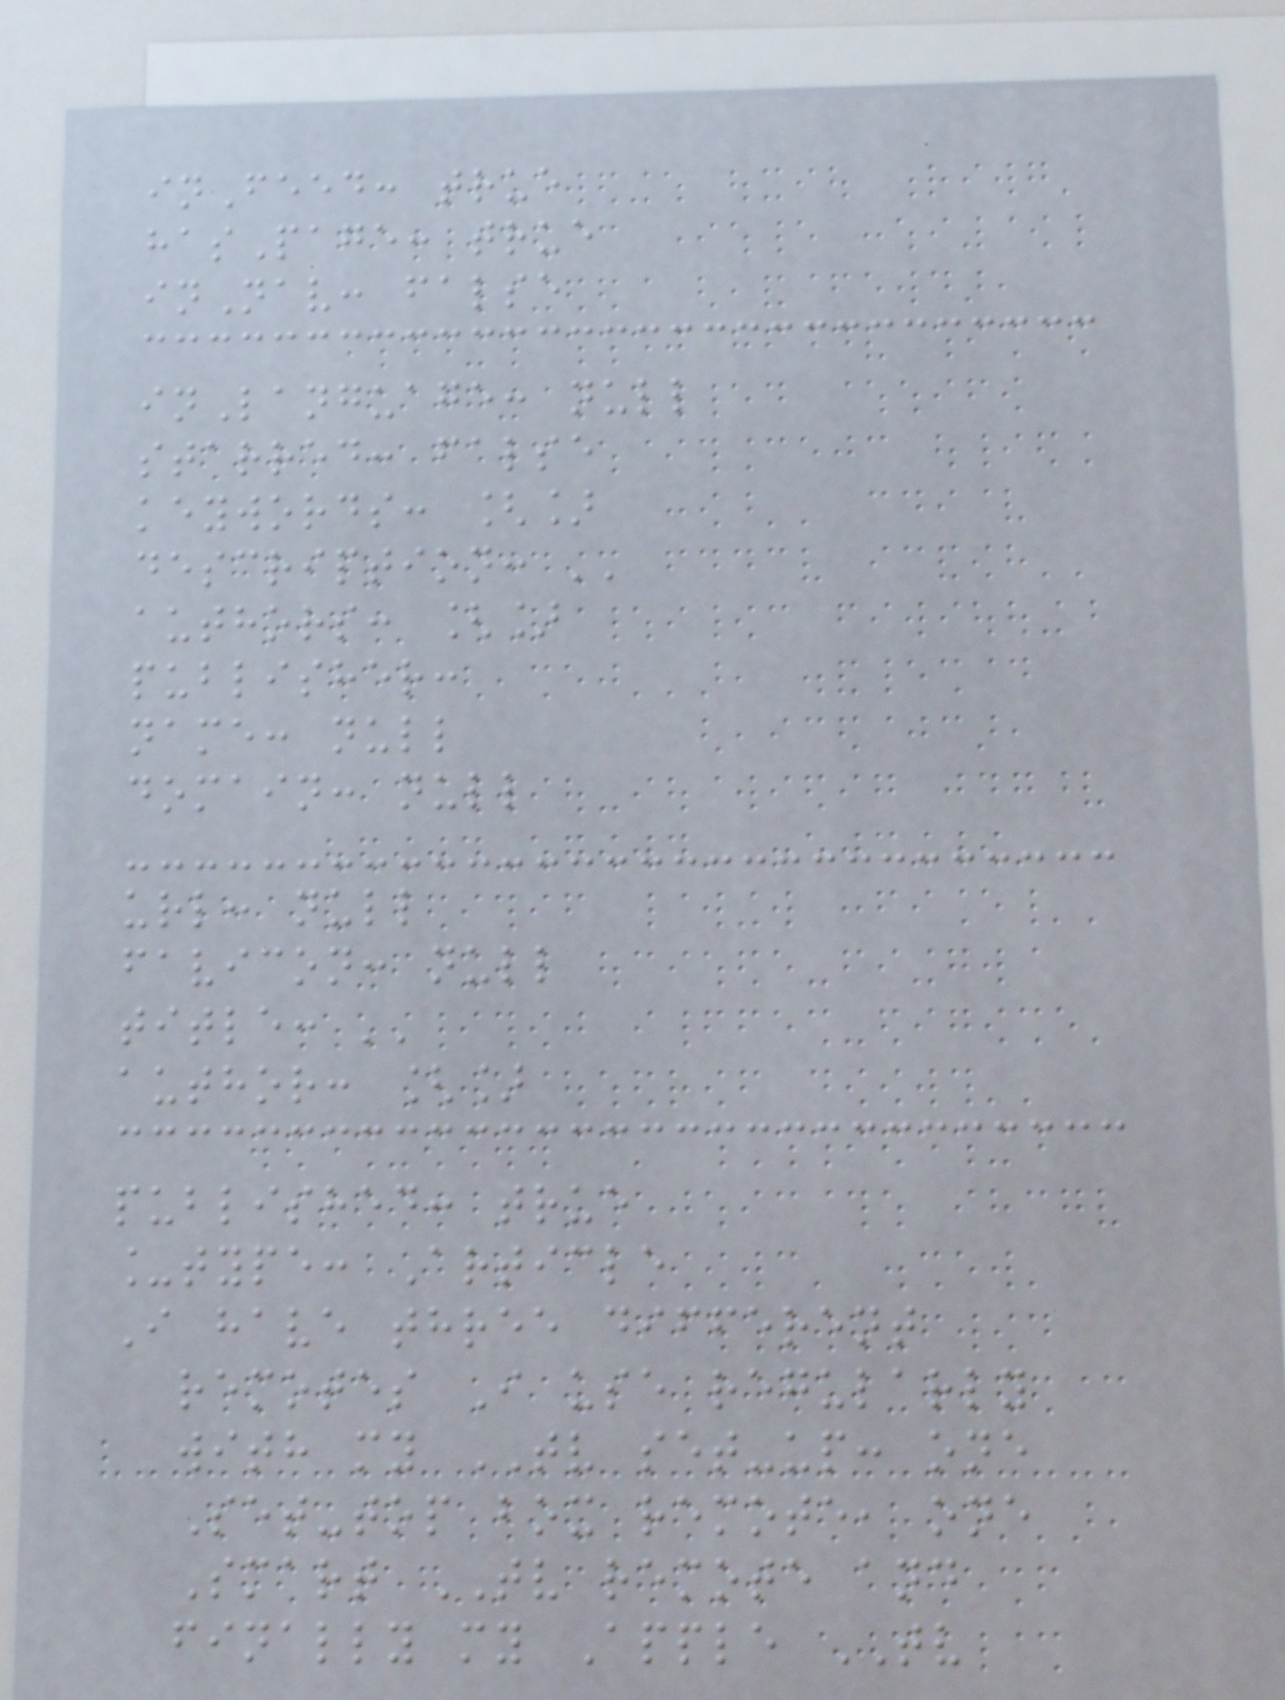inFeed: true
hasPage: true
inNav: false
inLanguage: null
starred: false
keywords: []
description: ''
authors: []
publisher:
name: null
domain: null
url: null
favicon: null
title: ''
author: []
published: true
_type: Article
I have three different
remotes I use regularly
with my TV set-up: one
Set-top box remote, one
Smart TV remote and
finally my Apple TV
